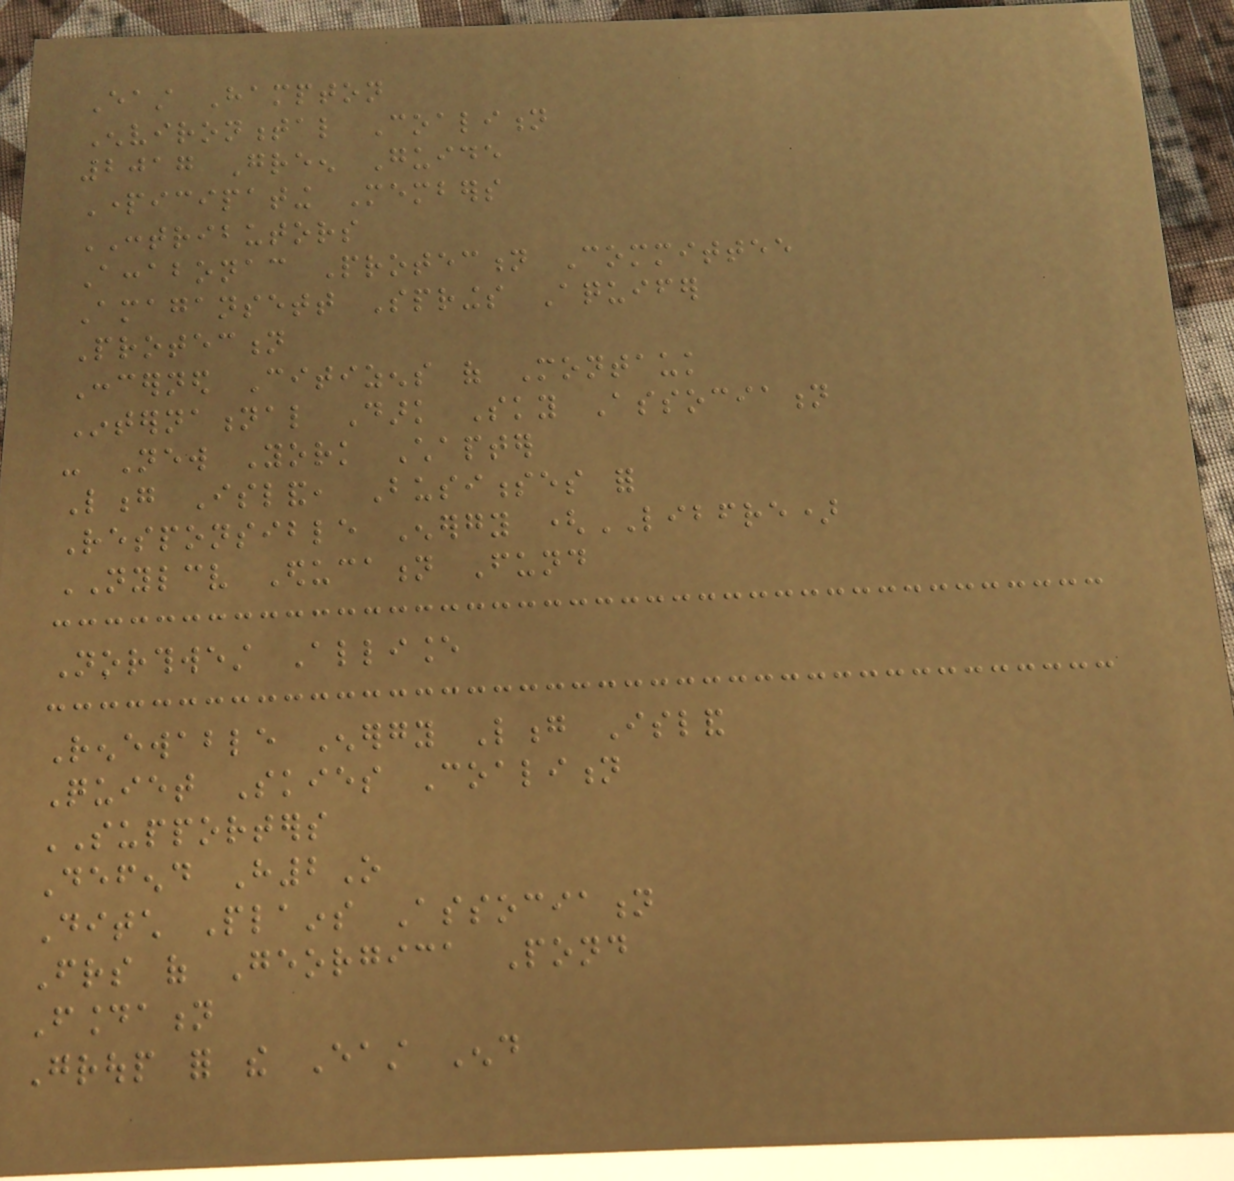East Hampton
Environmental Coalition
2017 Green Guide
Participating Members
CONTRIBUTORS
Accabonac Protection Committee
Amagansett Springs Aquifer
Protection
Concerned Citizens of Montauk
International Dark Sky Association
- New York Chapter
Long Island, Businesses for
Responsible Energy (LIBFRE)
NYLCV Education Fund
Northwest Alliance
Renewable Energy Long Island
Quiet Skies Coalition
SUPPORTERS
Defend H2O
Ditch Plains Association
Friends of Georgica Pond
Foundation
Group for the East End
